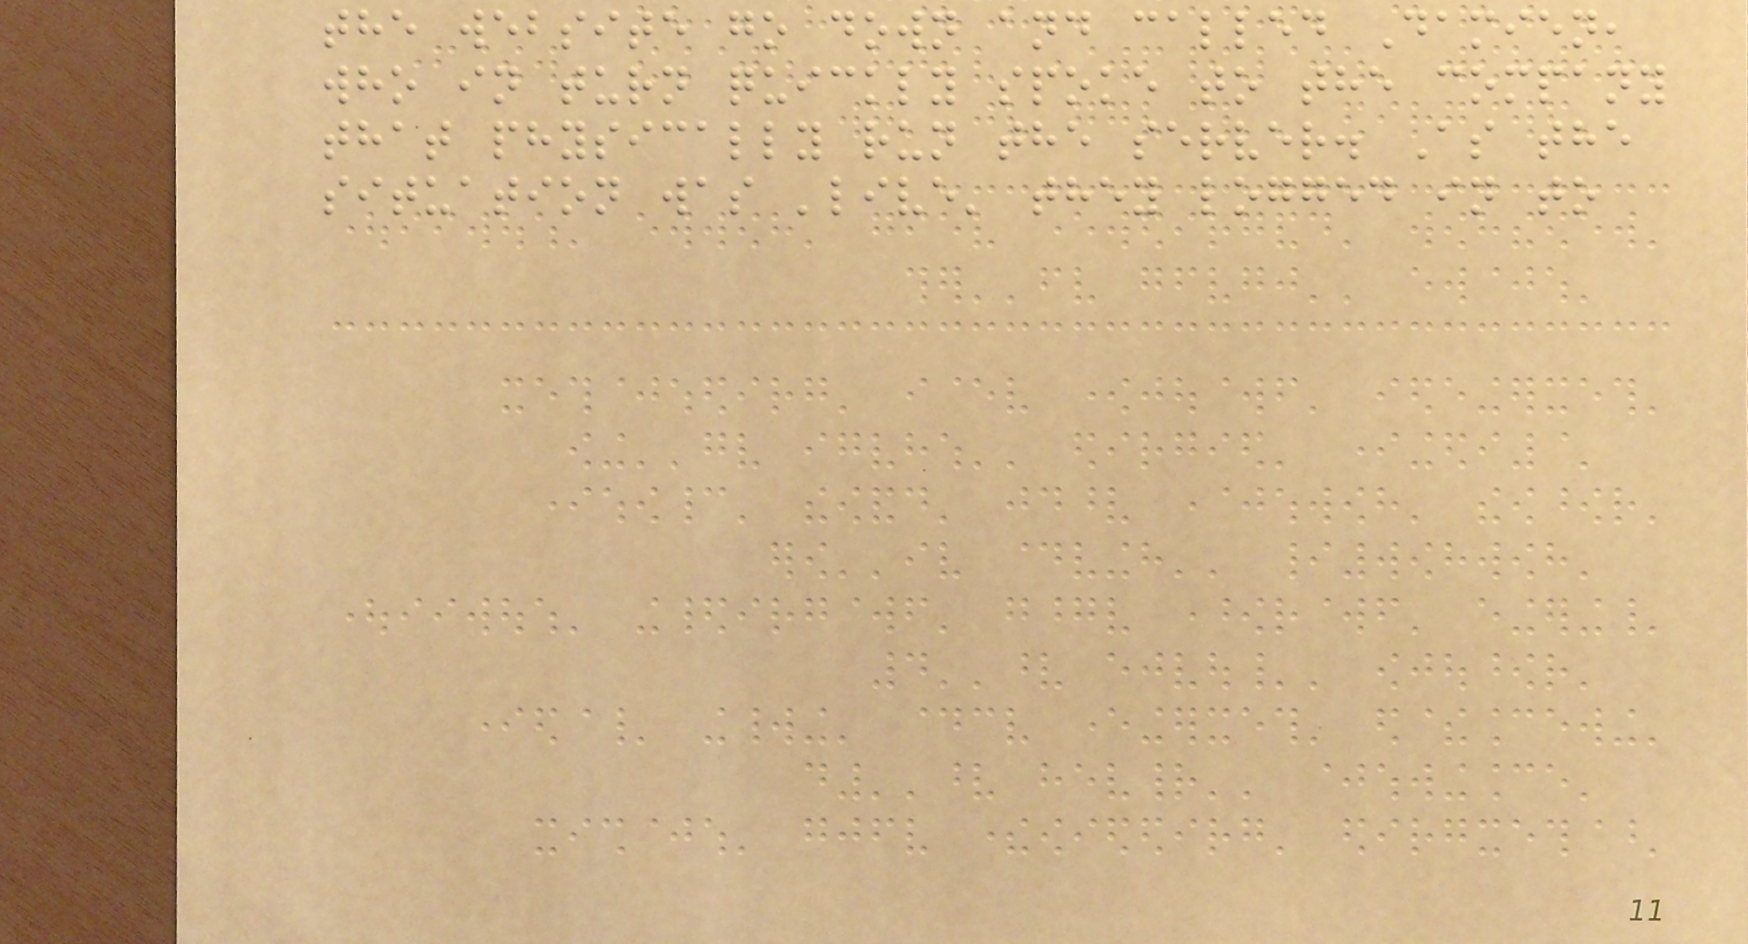the website go down and called Damien,
who in turn quickly spoke to the company
that physically run the server. As the
situation was 'live' they logged in to
